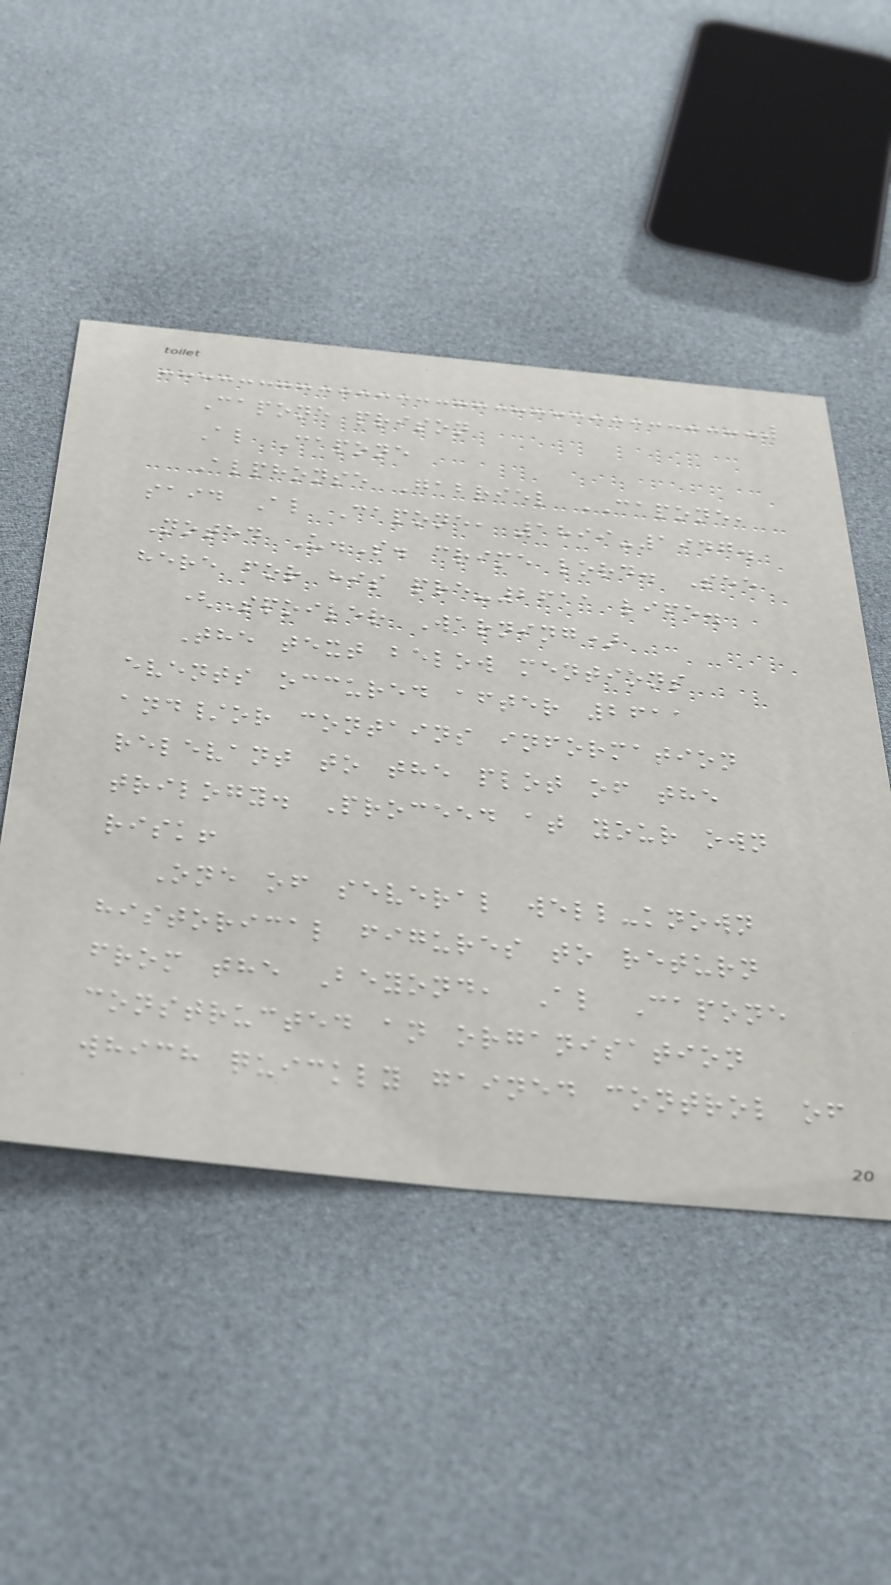Capone prison
Al Capone
Alphonse Gabriel CAPONE,
said Al Capone, 1899-1947.
Noted U.S. crime lord. See
here for his pre-2611 life.
(Spoiler Warning)
The text below mentions
events occured after 2611
and/or contains information
relevant to the plot of the
trilogy. Proceed at your own
risk!
One of several well-known
historical figures to return
from the Beyond, Al Capone
constructed an organisation
which quickly gained control of
